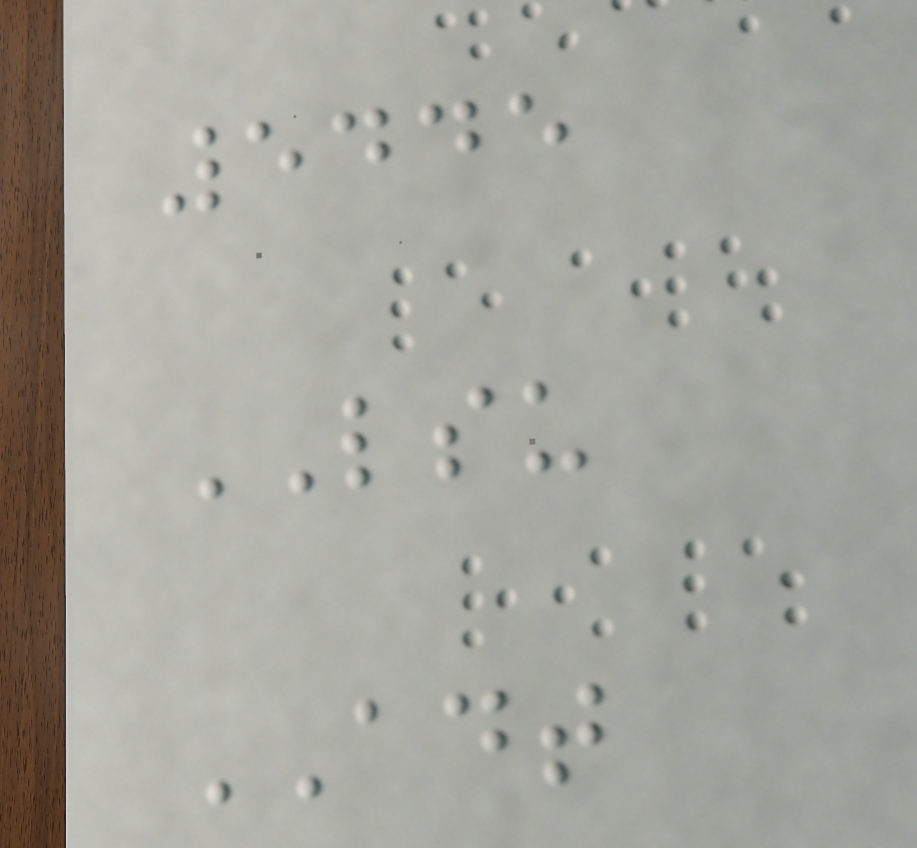5445
LSU
ADT
